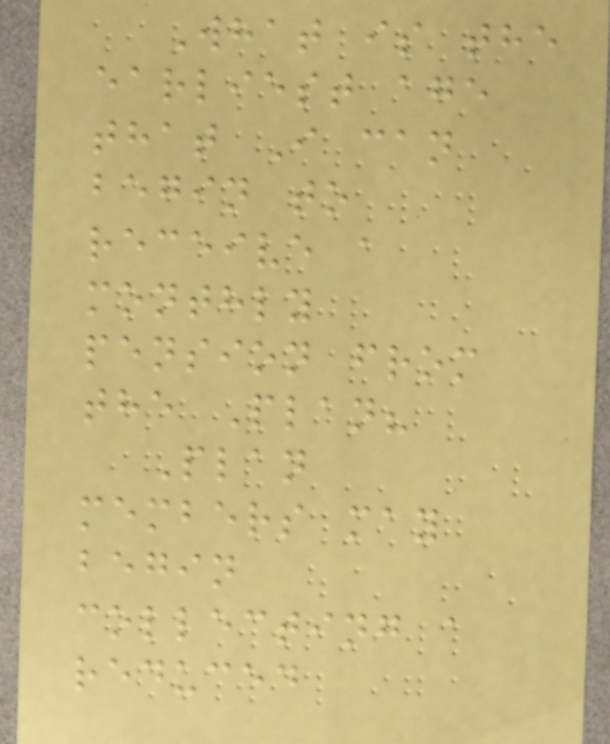What is the
earliest age
that I can
begin to
receive a
monthly
pension from
the Plan?
Plan
members may
begin
collecting a
reduced
